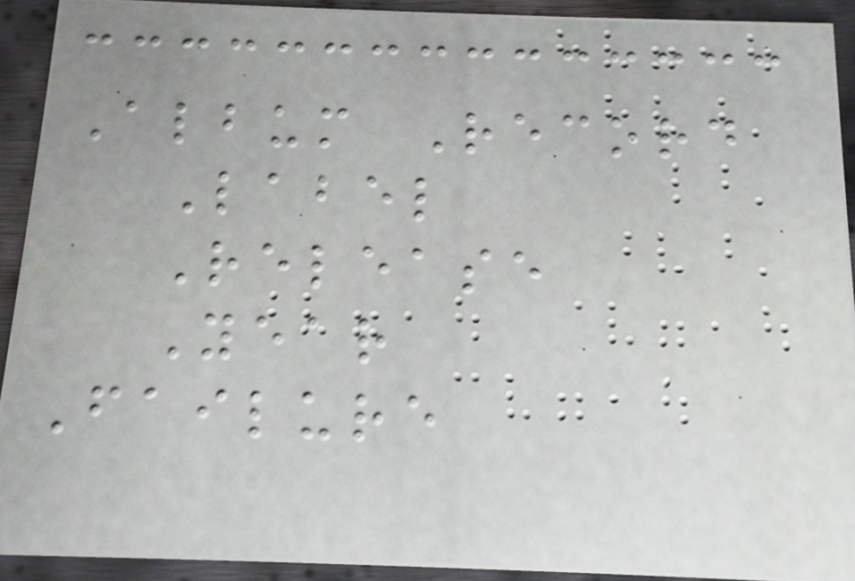Album Record
Label
Release
Year
Failure
